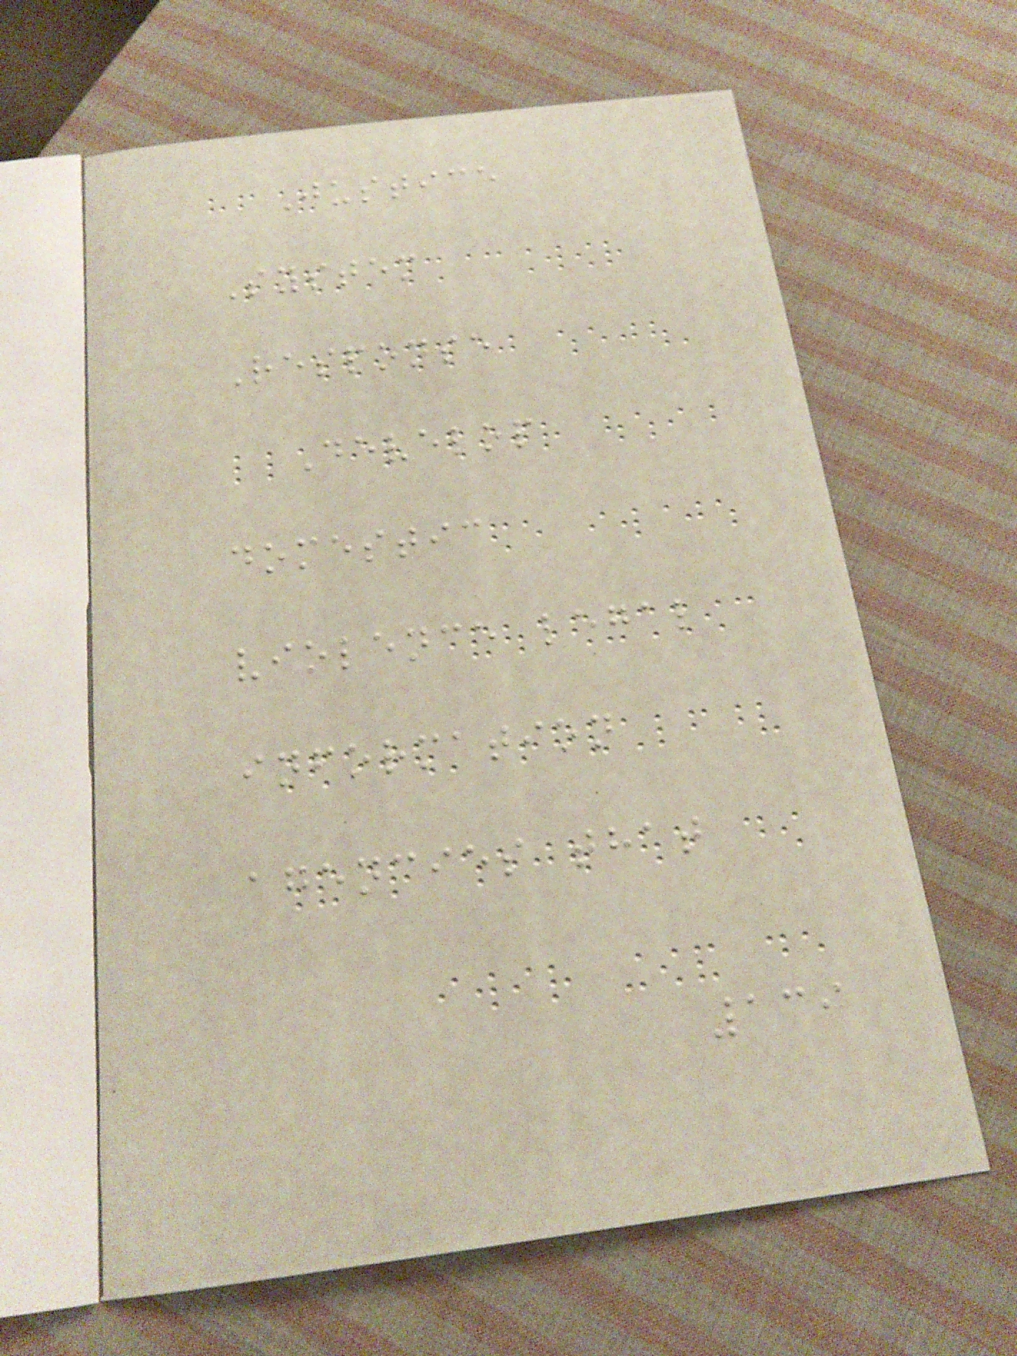Justice
System
Response
Develop
domestic
violence legal
information
agencies that
139
